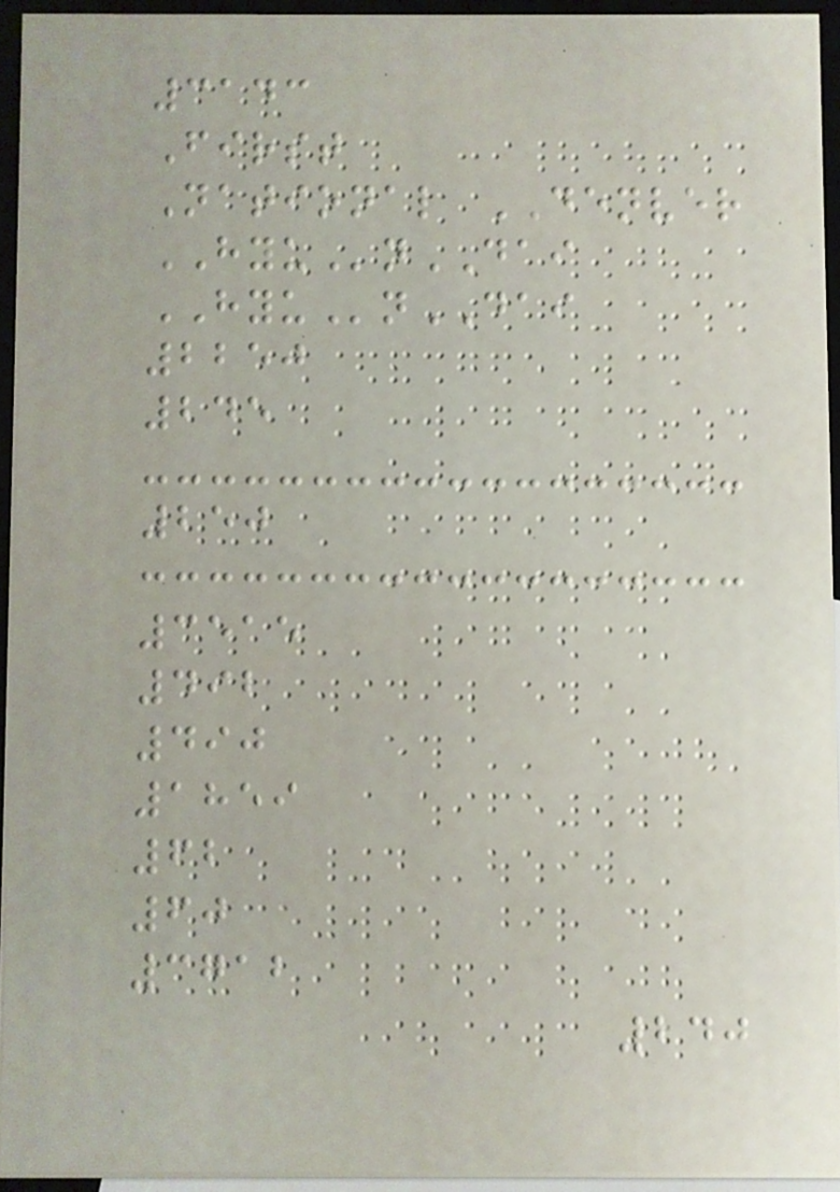3143
First
National DENVER
HYUnDAI
HYUnDAI
2250
245
250
3515
492
490
1859
62
60
3712
240
